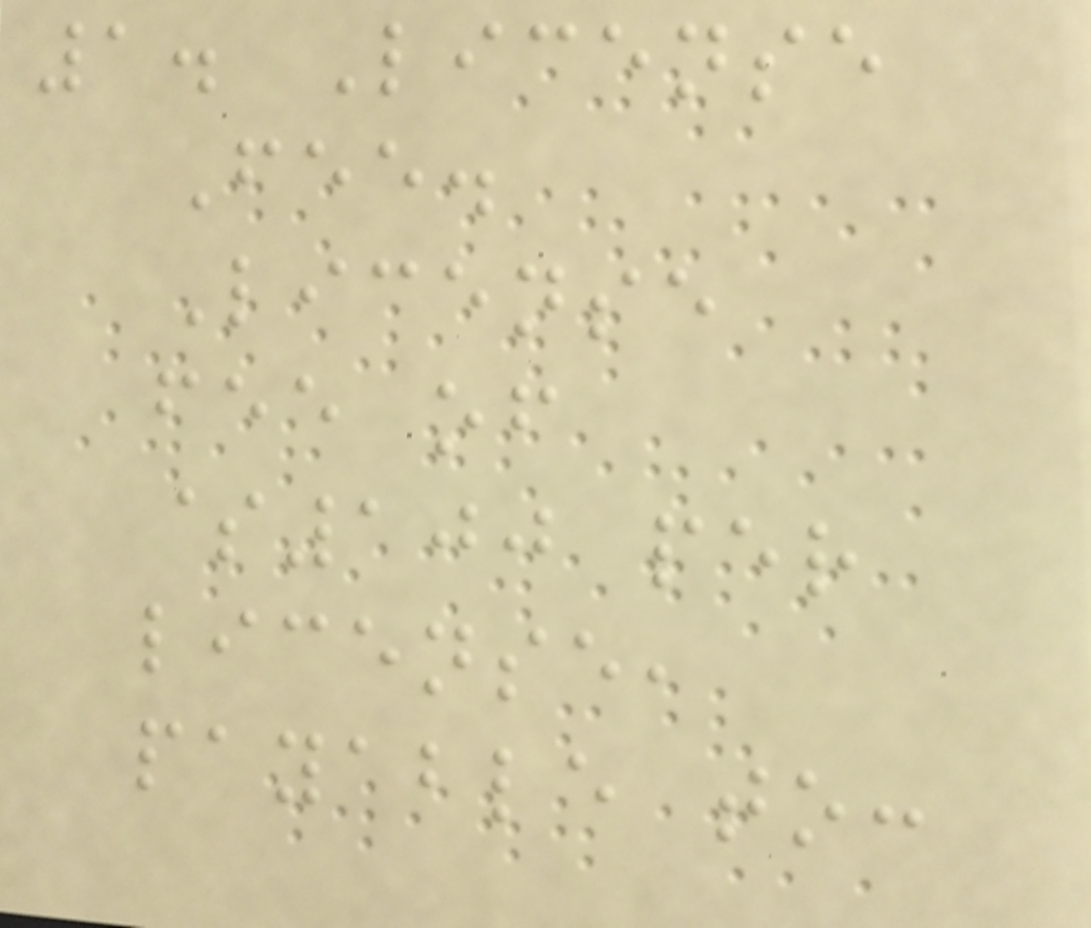1. License
Fee.
License
fee of
$100 per
license,
payable to:
